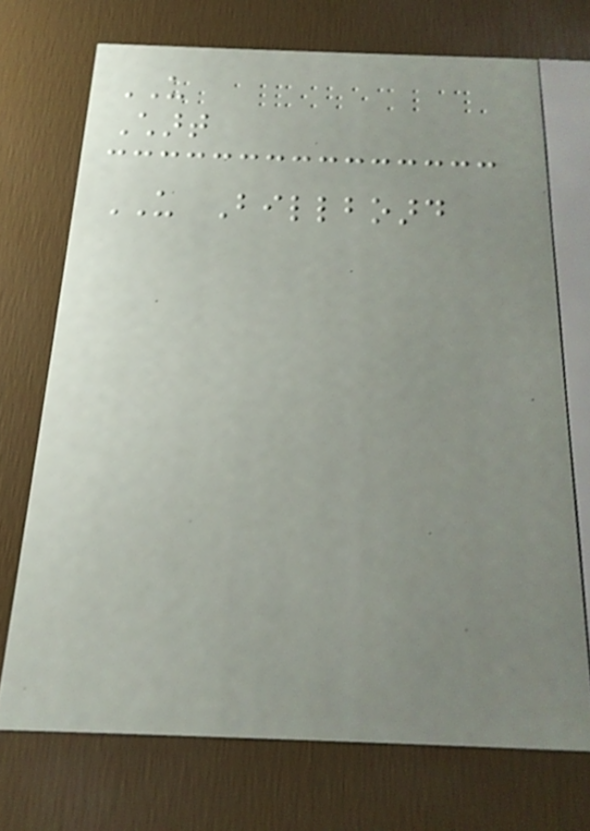US
Chart
US Billboard
